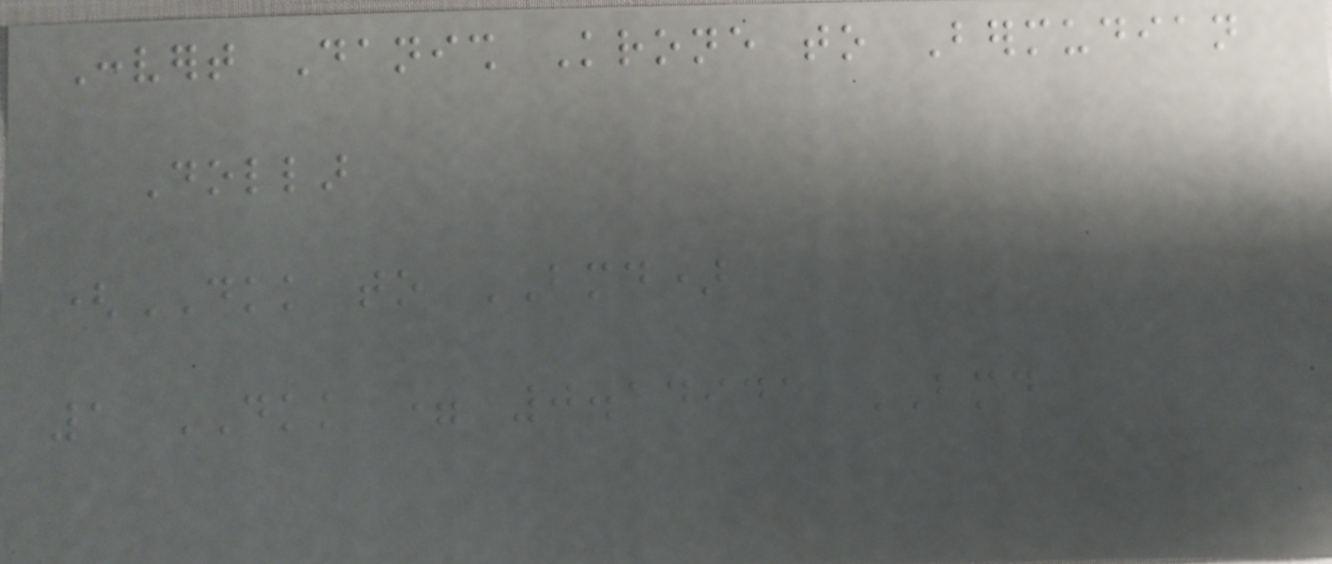Convert Danish Krone to Bermudian
Dollar
(DKK to BMD)
1 DKK = 0.14941 BMD
